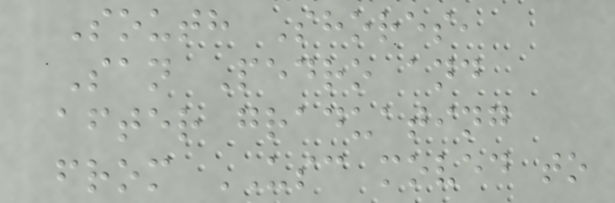South Shores,
San Pedro and
after graduating
from USC moved to
